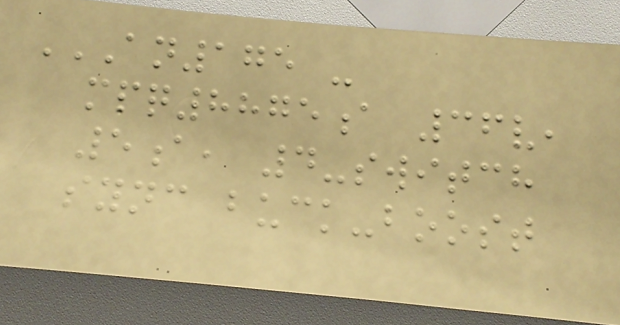AN175 -
MPQ8875A 36V,
5A, 4-SWITCH
SYNC BUCK-BOOST
